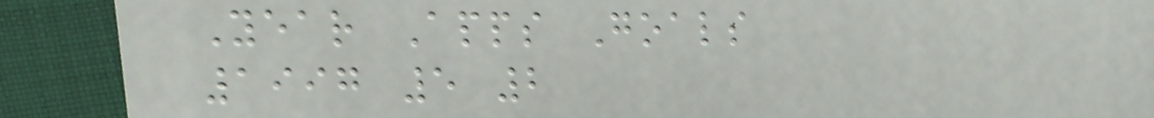Year Apps Goals
1997 5 2
